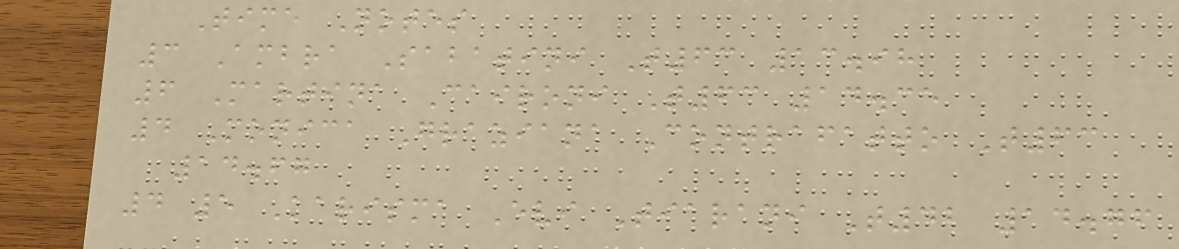Time Notes
3 Ambra Sabatini T63 13.98
6 Martina Caironi T63 14.35
4 Monica Graziana Contrafatto T63
14.67
4 5 Karisma Evi Tiarani T42 14.76
